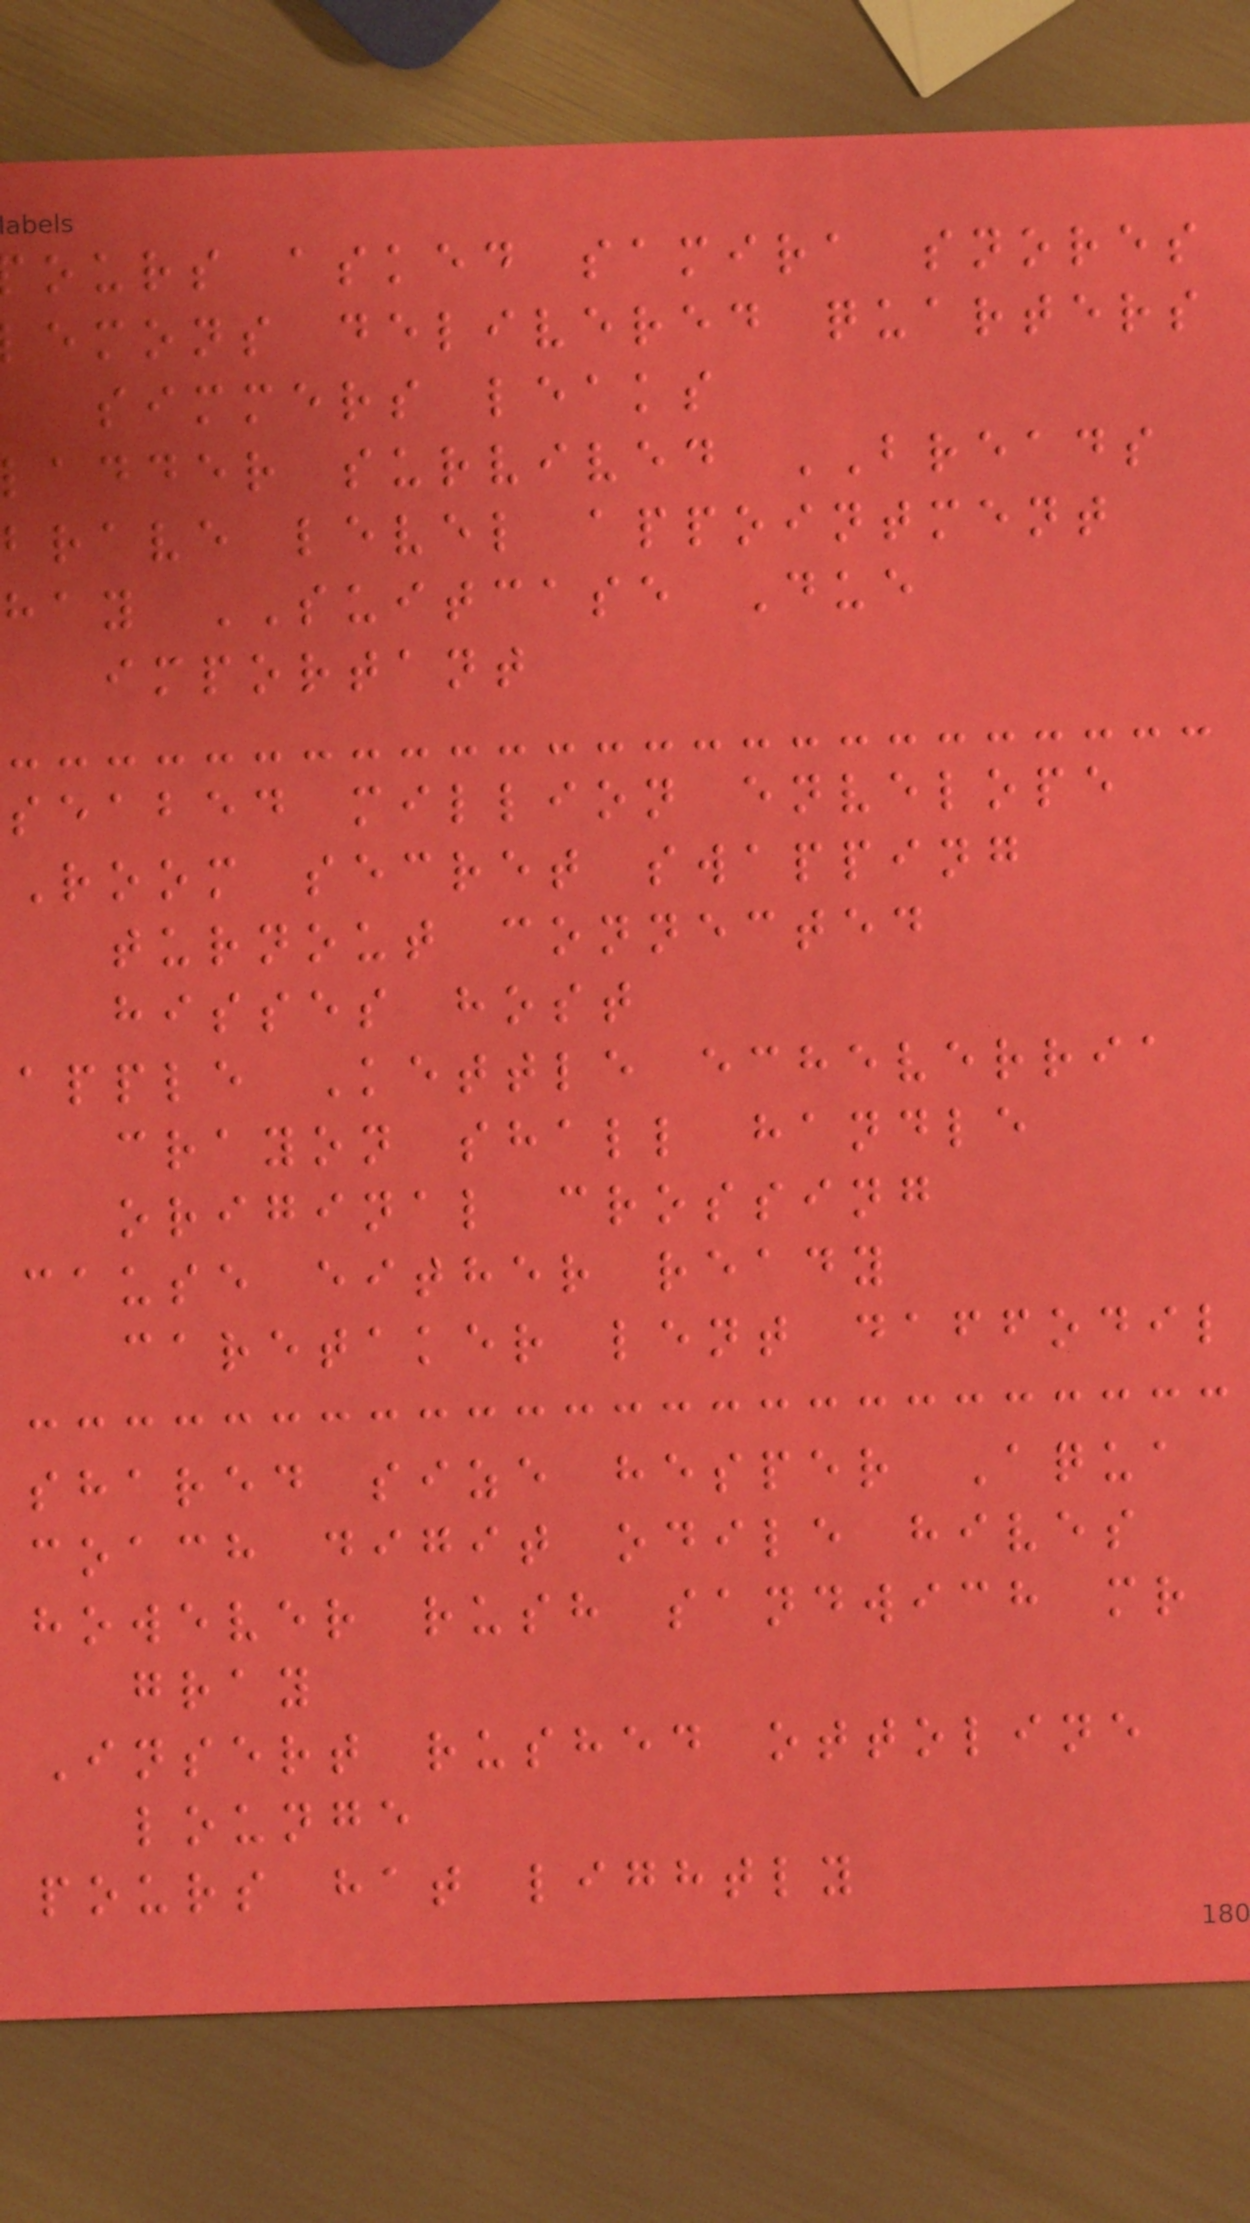ours asked samira snores
emons delivered quarters
simmers leaks
ladder survived BREADS
brave level appointment
hay SUITCASE Due
important
seabed million envelope
Room secret swapping
turnout connected
hisses host
apple Kettle echeverria
crayon shall handle
original crossing
cause either ready
caretaker lent daffodil
shared size hesper Aqua
coach digit odile hives
however rush sandwich mr
gray
Insert rushed ottoline
lounge
pours hat lightly
